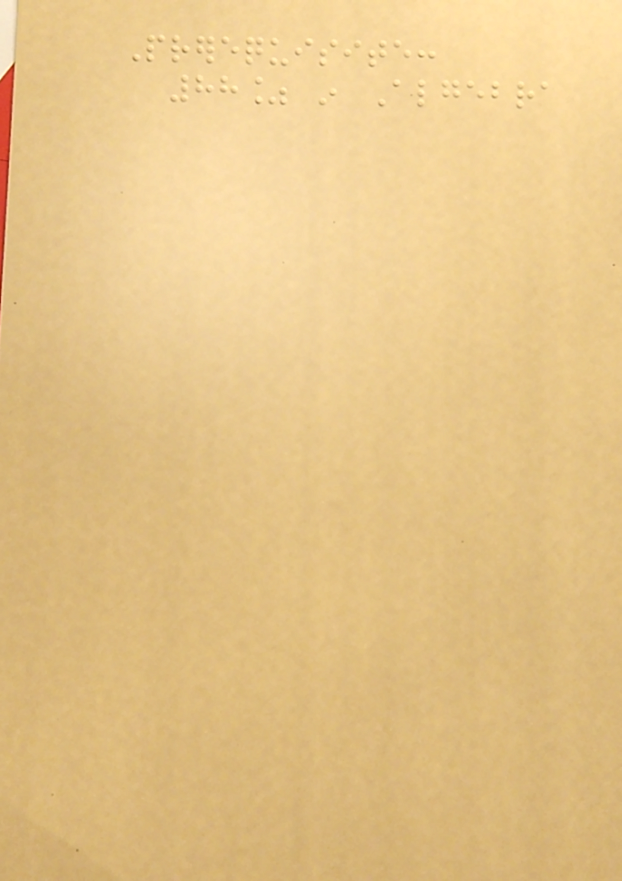Prerequisite:
88% in Algebra
